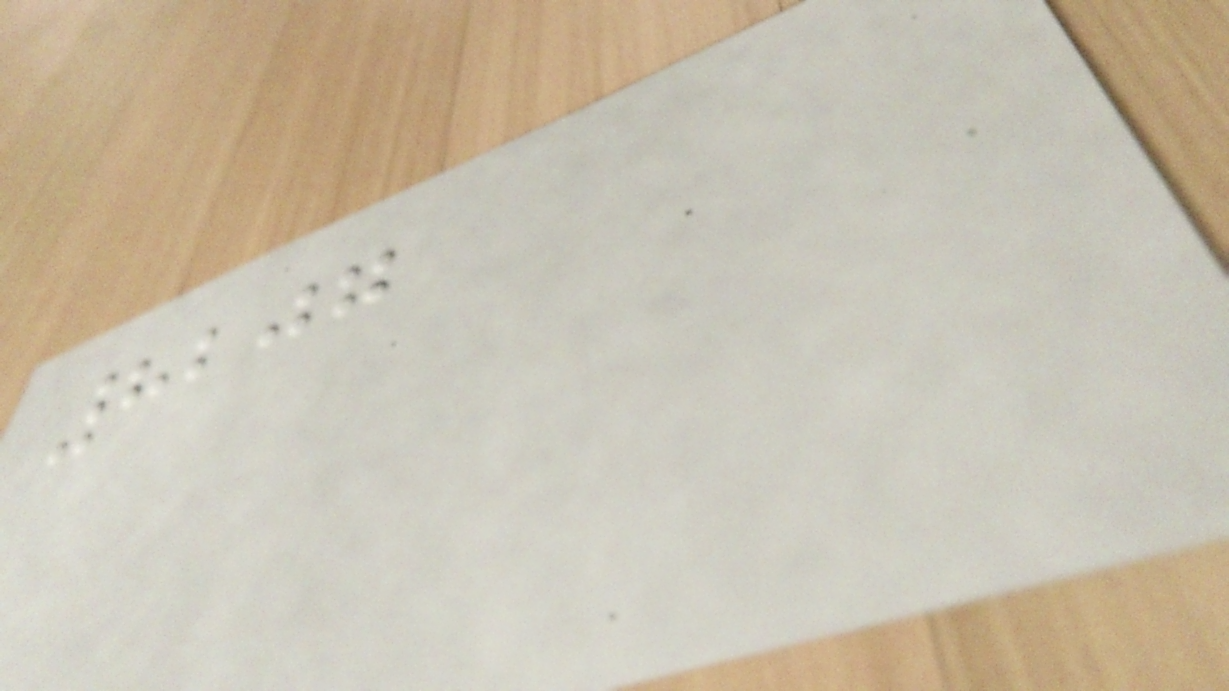8207
